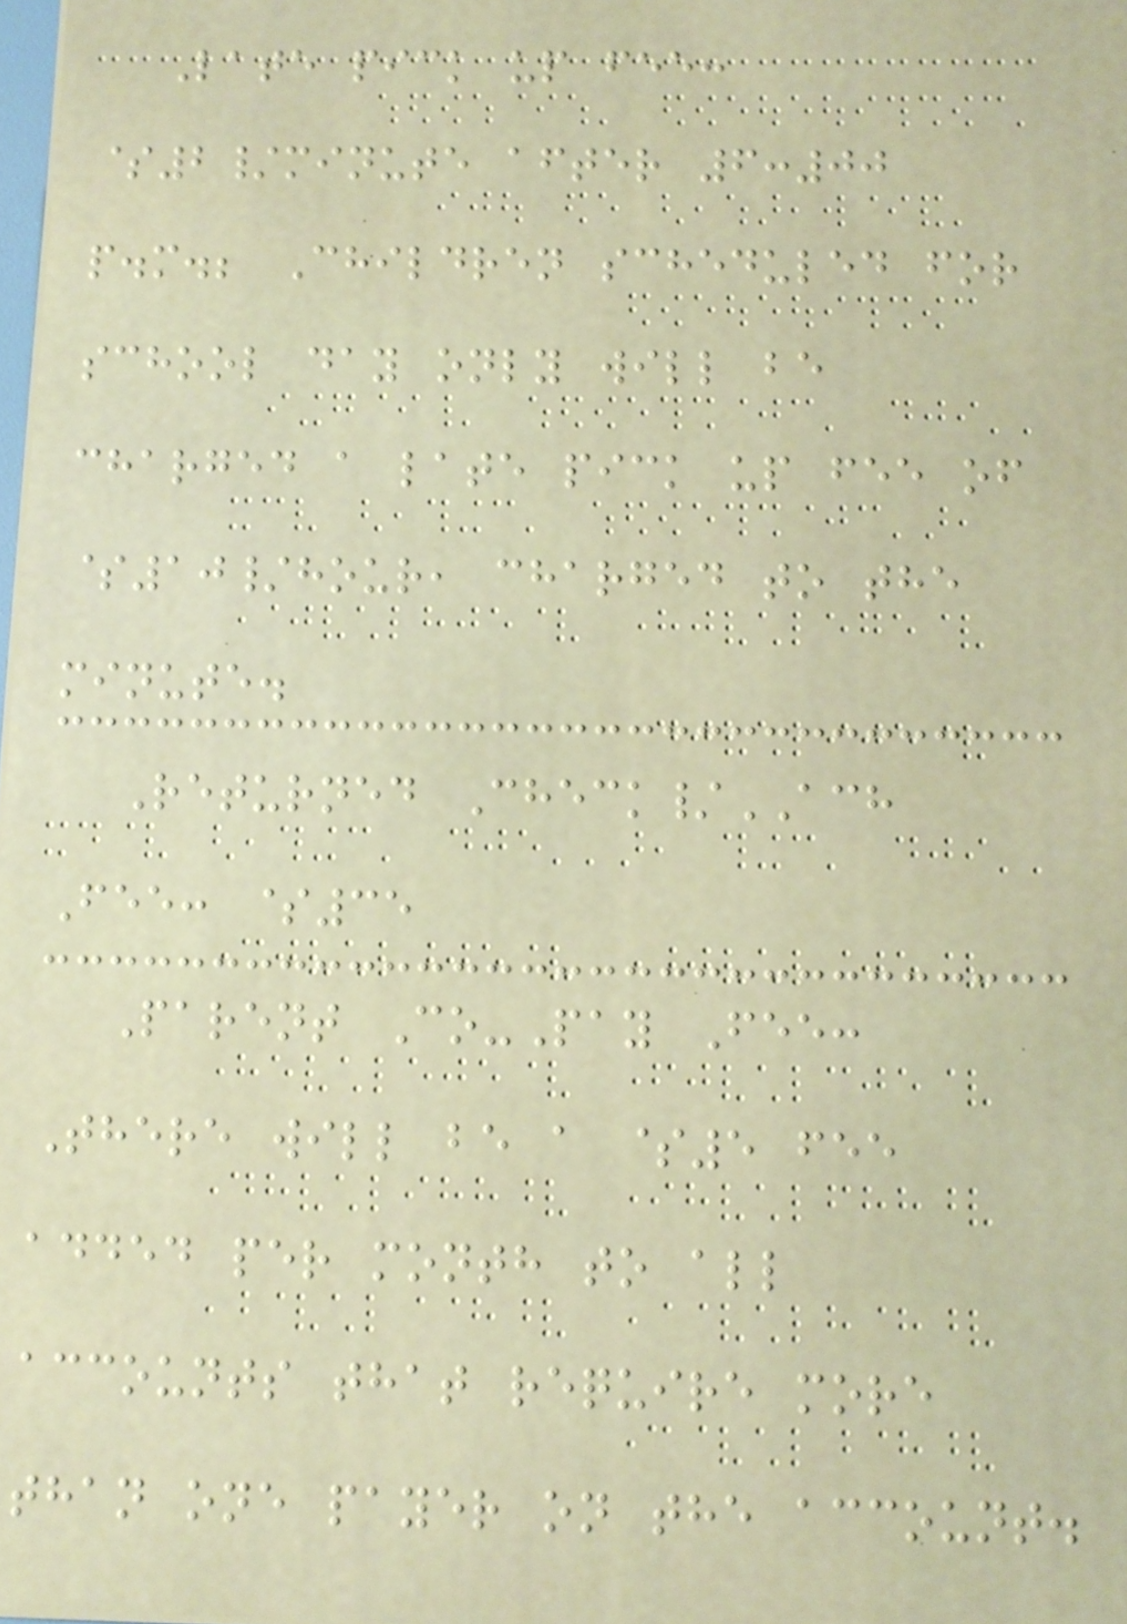Late pick up fee:
$2/minute after 6:00
p.m.; Children scheduled for
school day only will be
charged a late pick up fee of
$10/hour, charged to the
minute.
Returned Check/ACH
Fee: $35
Parent Co-Pay Fee:
There will be a $5 fee
added per month to all
accounts that require more
than one payer on the account.
